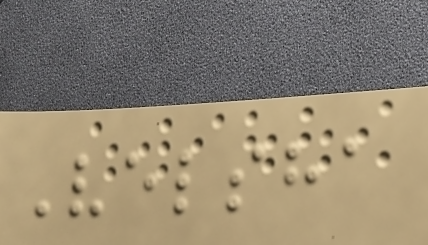Velsha
